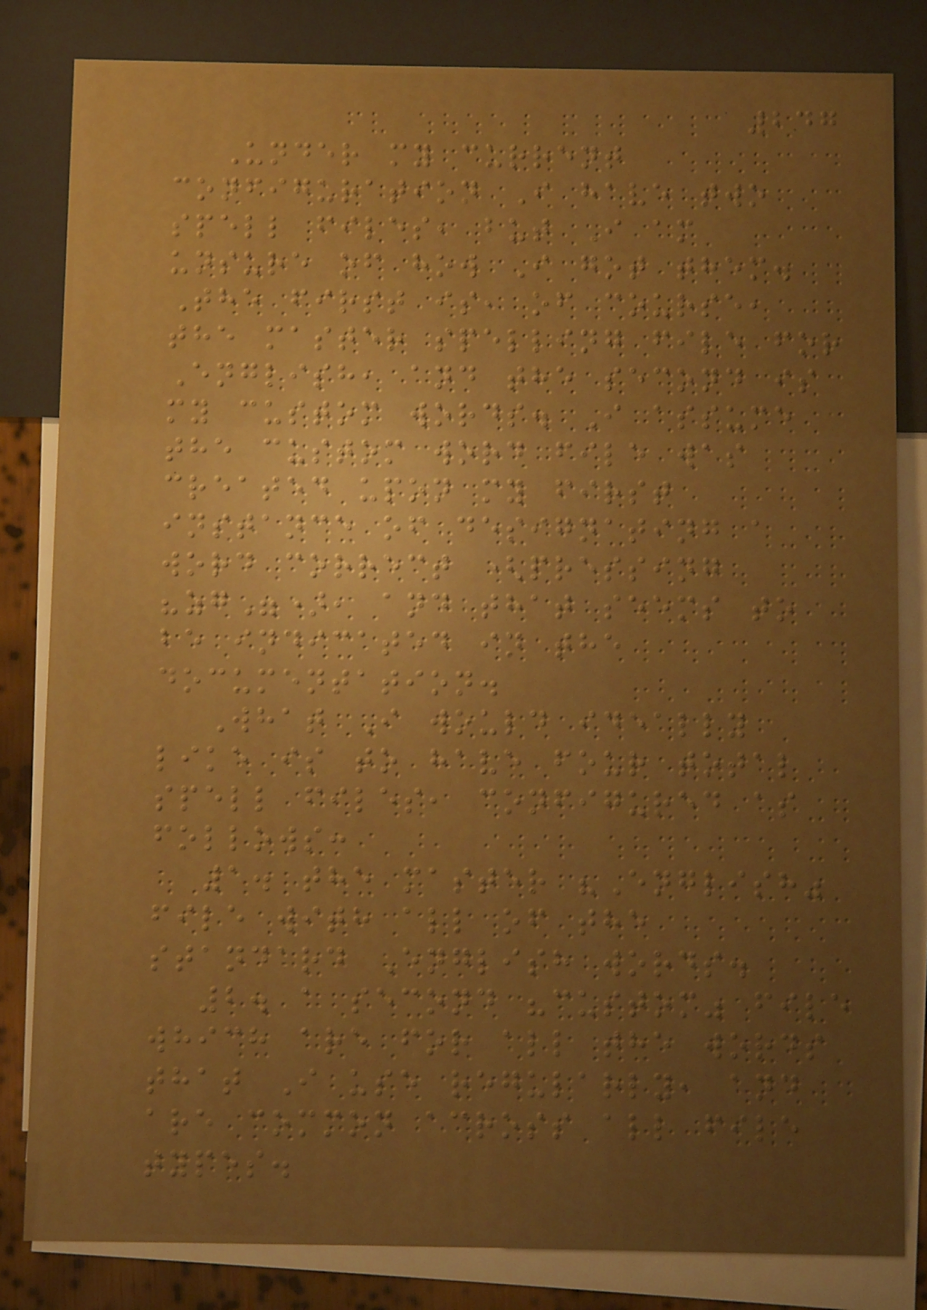247
Under my current
configuration I have two
spell files, but I am
unsure of how I got them.
The first is, of course,
the master spelling file for
English, and the second is
my custom words. I assume
the custom word file was
created upon my first
instance of designating a
word correct (pressing
"zg"), and that seems to
be indicated in the
documentation.
What I would ideally
like is to have four total
spell files, configured as
follows:
1. the master "English"
file with all of the
standard English words.
2. a second "custom" file
which are for all the words
that I use regularly, and
are common across all file
types.
